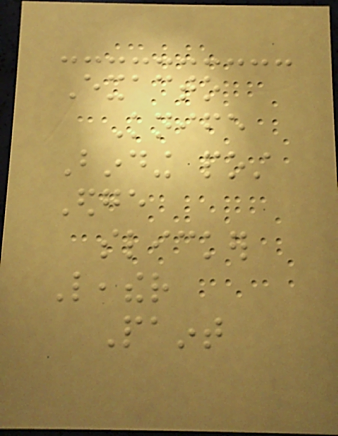Exacto
Knife
Binding post
Edge
slicker
Leather
Paint
